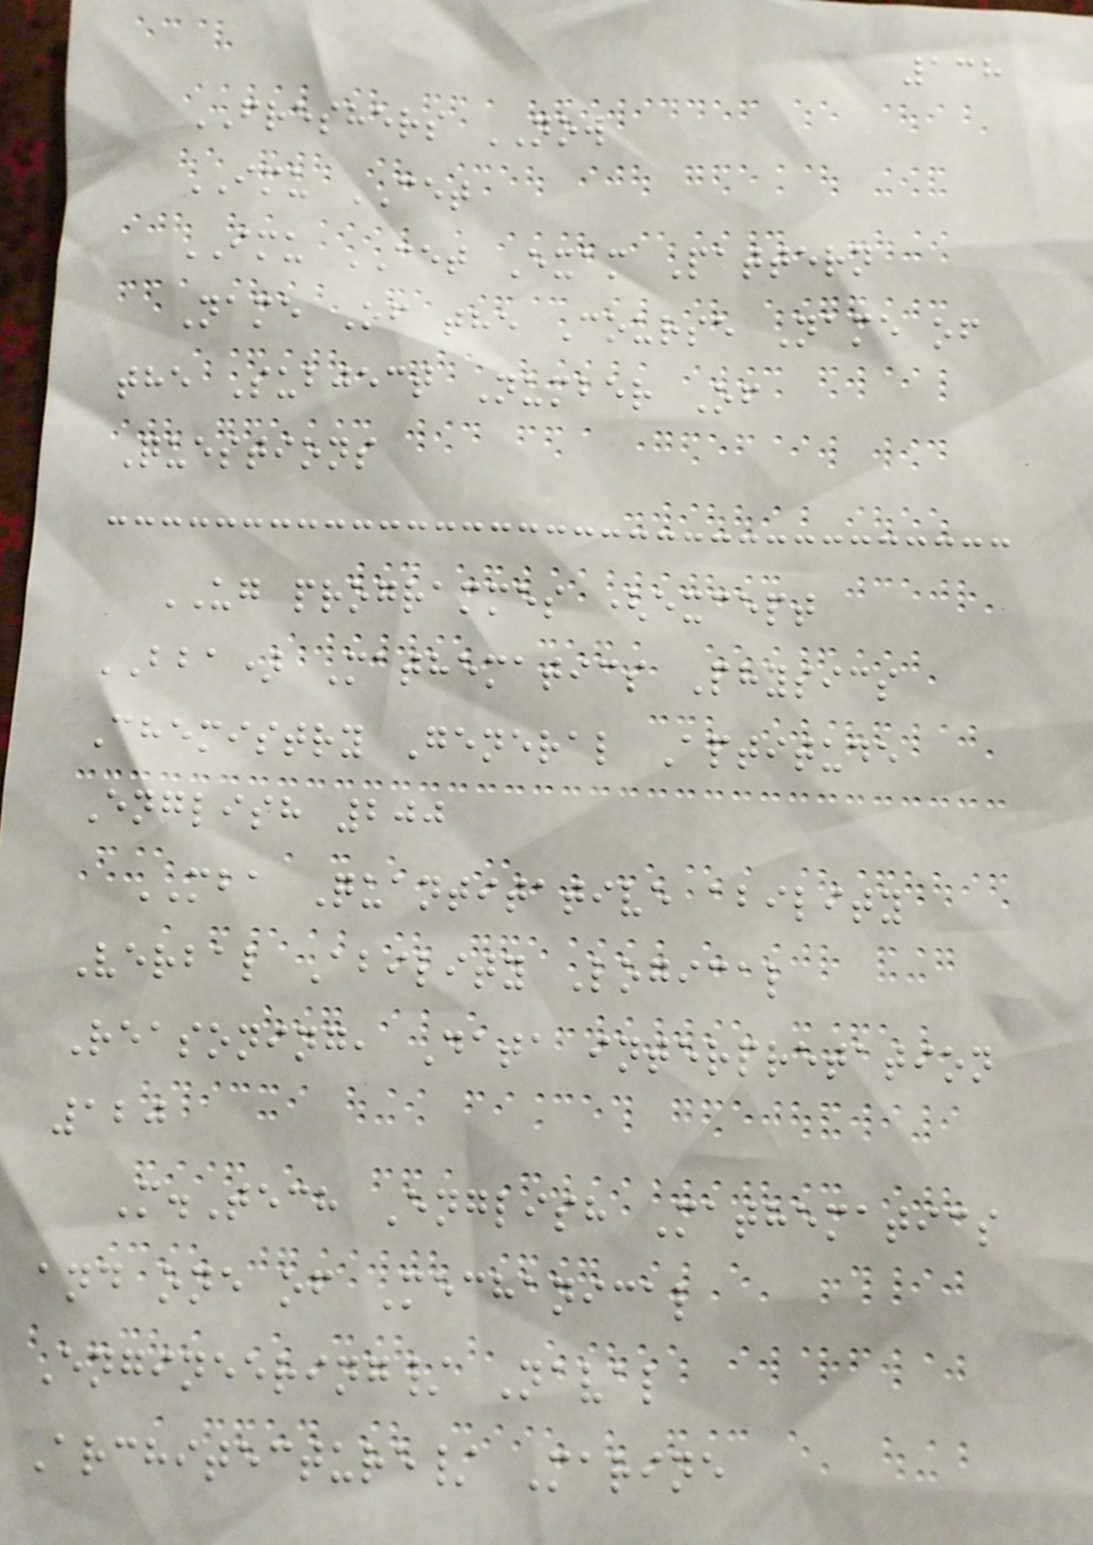138
FRESHERS NOW
IMU CET
IMU CET Exam Pattern
Name Of the Course Name of
the Subject Number Of
Questions
UG programmes (except
BBA) Mathematics Physics
Chemistry General Aptitude
English 200
MBA Quantitative ability
Verbal Ability Logical
Reasoning, Data interpretation
120
M.Tech English Mathematics
and one of Mechanical
Engineering/ Naval
Architecture/ Marine
